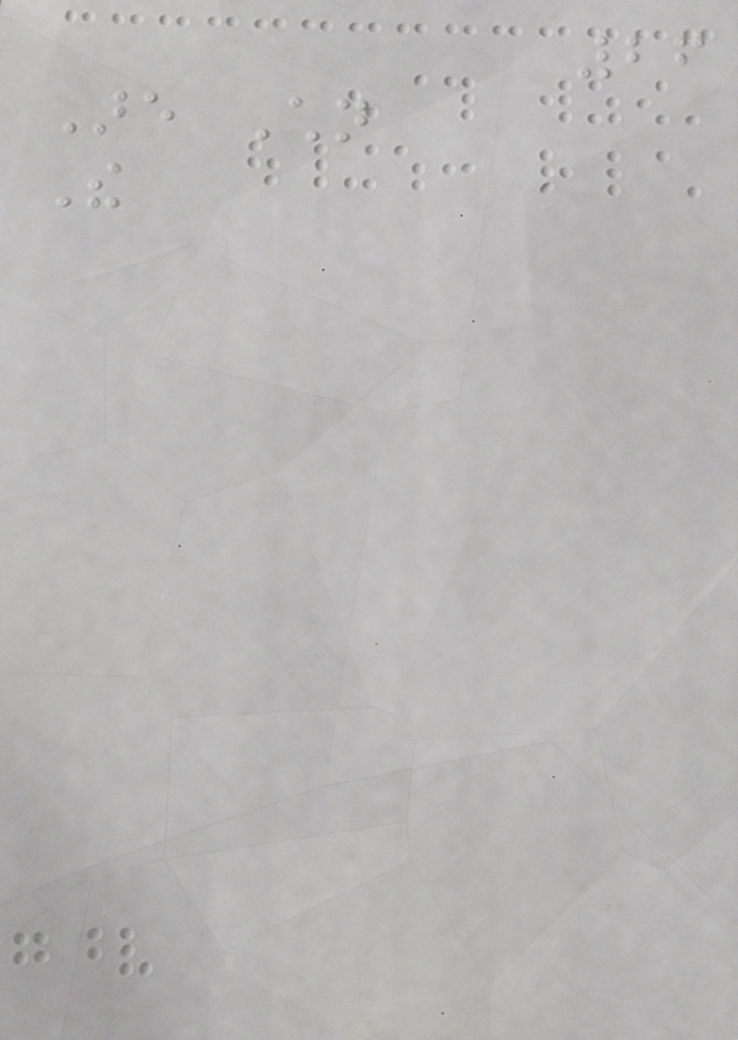26
Are Children
The
